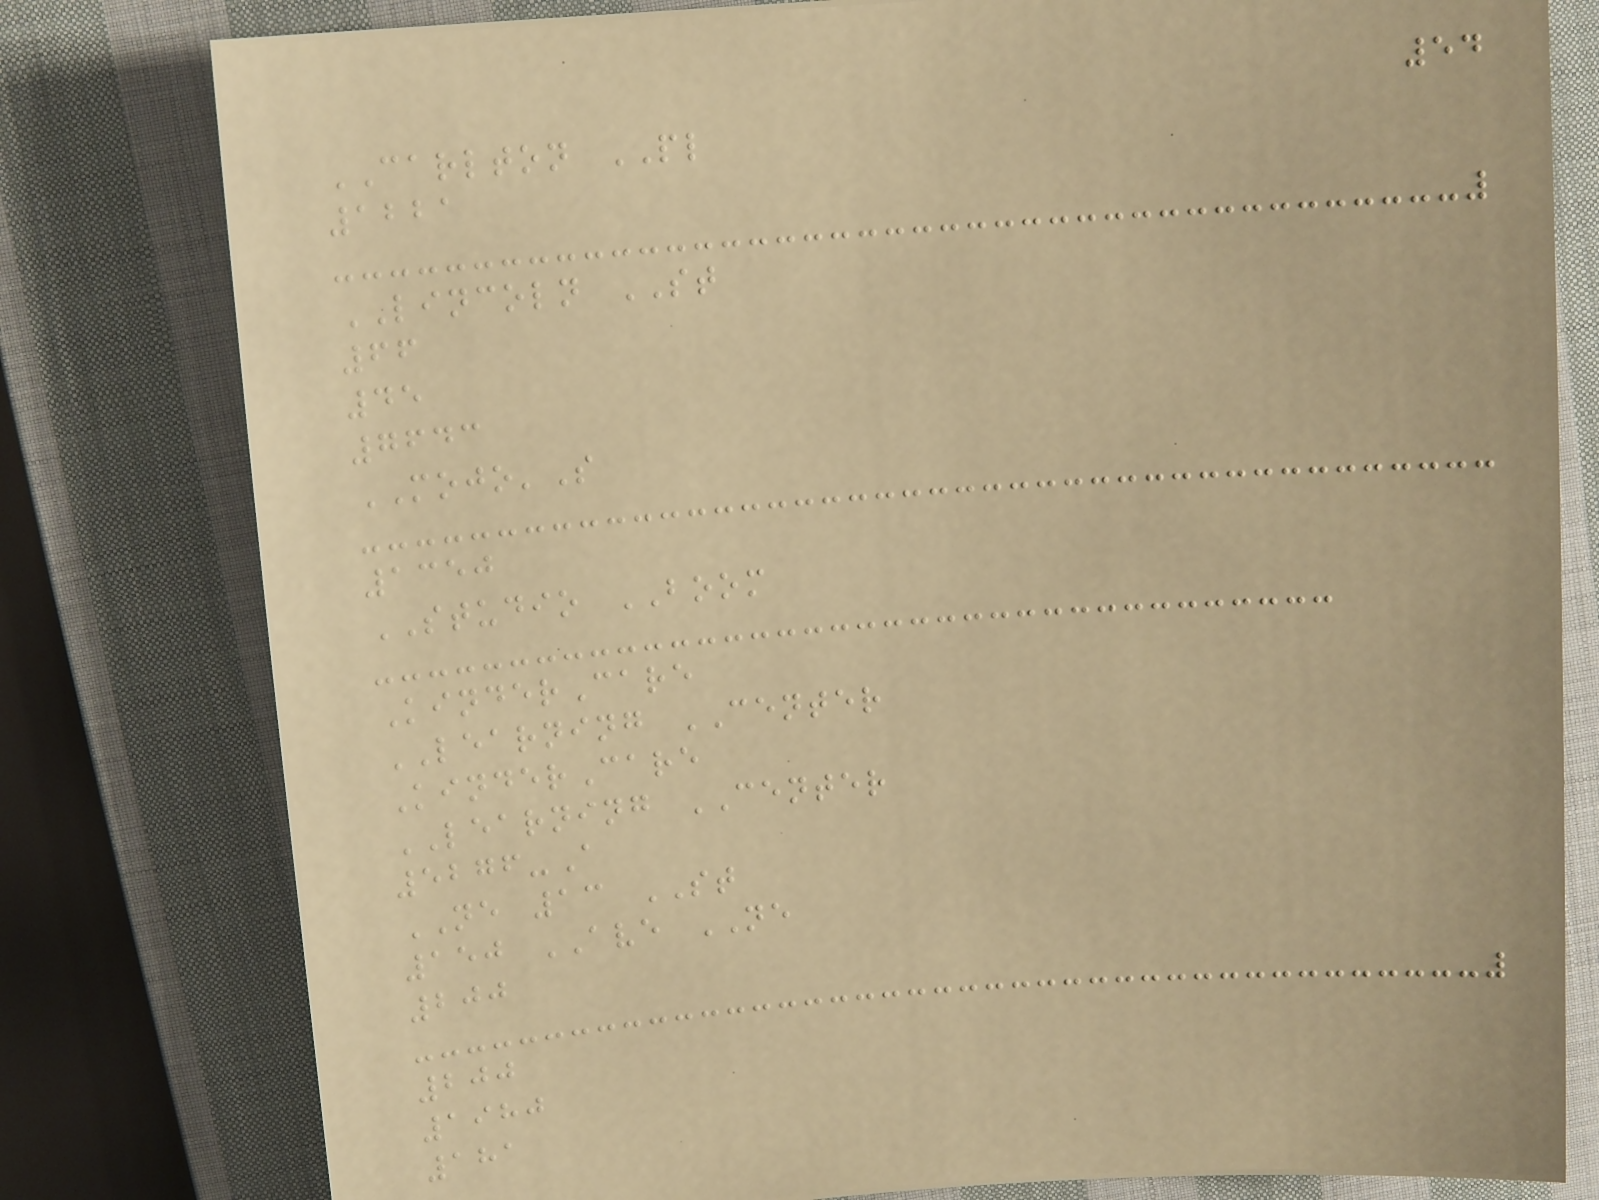54
CARLTON PL
1221
LINCOLN ST
66
45
7643
MOJO'S
1350
STUDIO BOOM
KinderCare
LEARNING CENTER
KinderCare
LEARNING CENTER
5276-A
NE 13 ST
150 AVE NE
200
200
1980
181
